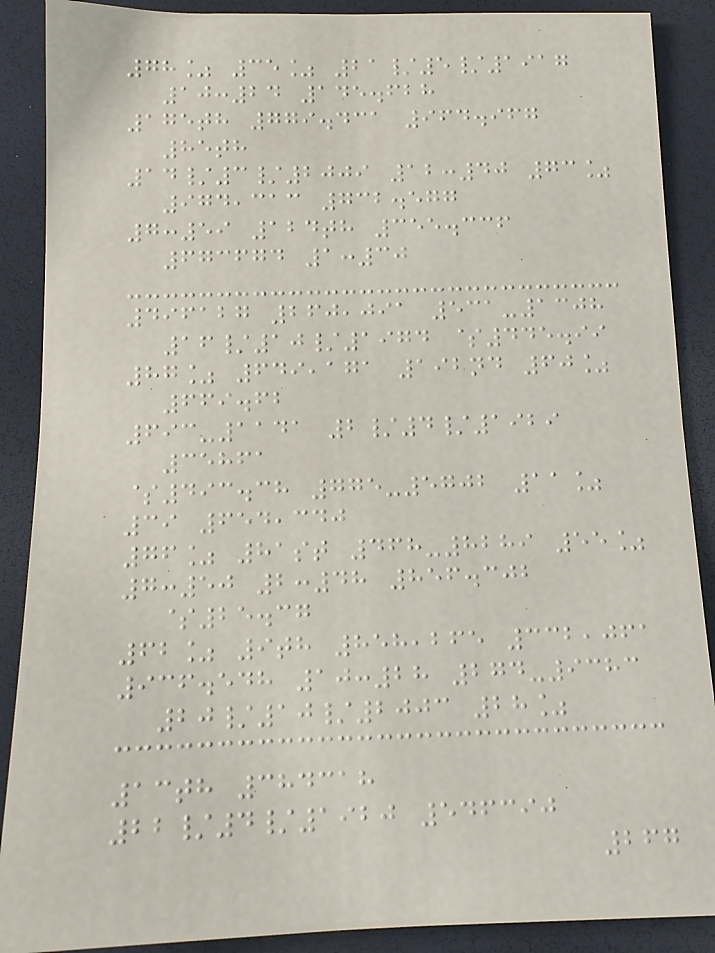78% 35% 21/5/1917
10:24 145.628
175th 779.431 964.967
85th
14/3/2009 12:40 73%
974,313 732.577
7:59 124th 355.336
673674 1:30
496127 260,091 531-1308
16/10/1974 $445.99
87% 649,171 192nd 60%
669.62
693-1141 2/4/1929
35861
$493.38 775-5702 11%
39 654,340
76% 81st 468-8289 55%
7:50 2:48 856.302
$25.37
62% 9th 858,265 332,061
936.548 10:28 274-9383
20/10/2003 28%
13th 384318
22/4/1920 546390
267
